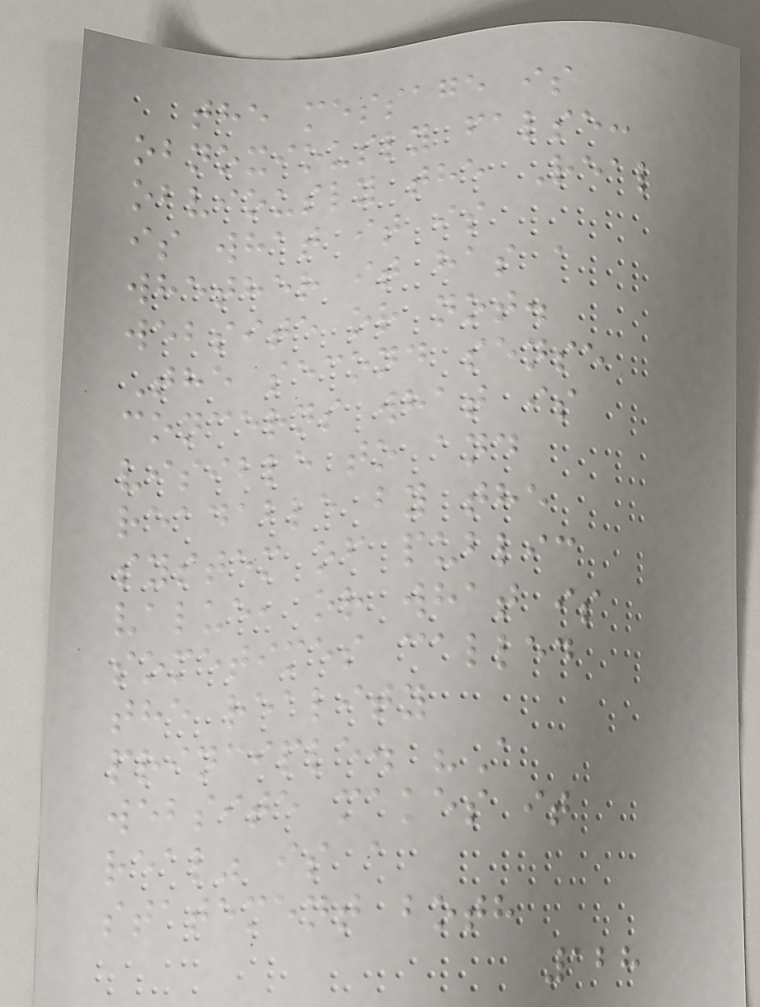the message is
obnoxiously false:
obviously the Real
is what it is
whether it has a
website or not.
The second sense
concerns what is
visible to and
readable by the
system of public
value, or what is
sometimes called
the reality
principle. "A
website makes it
real" is a
statement both
128
